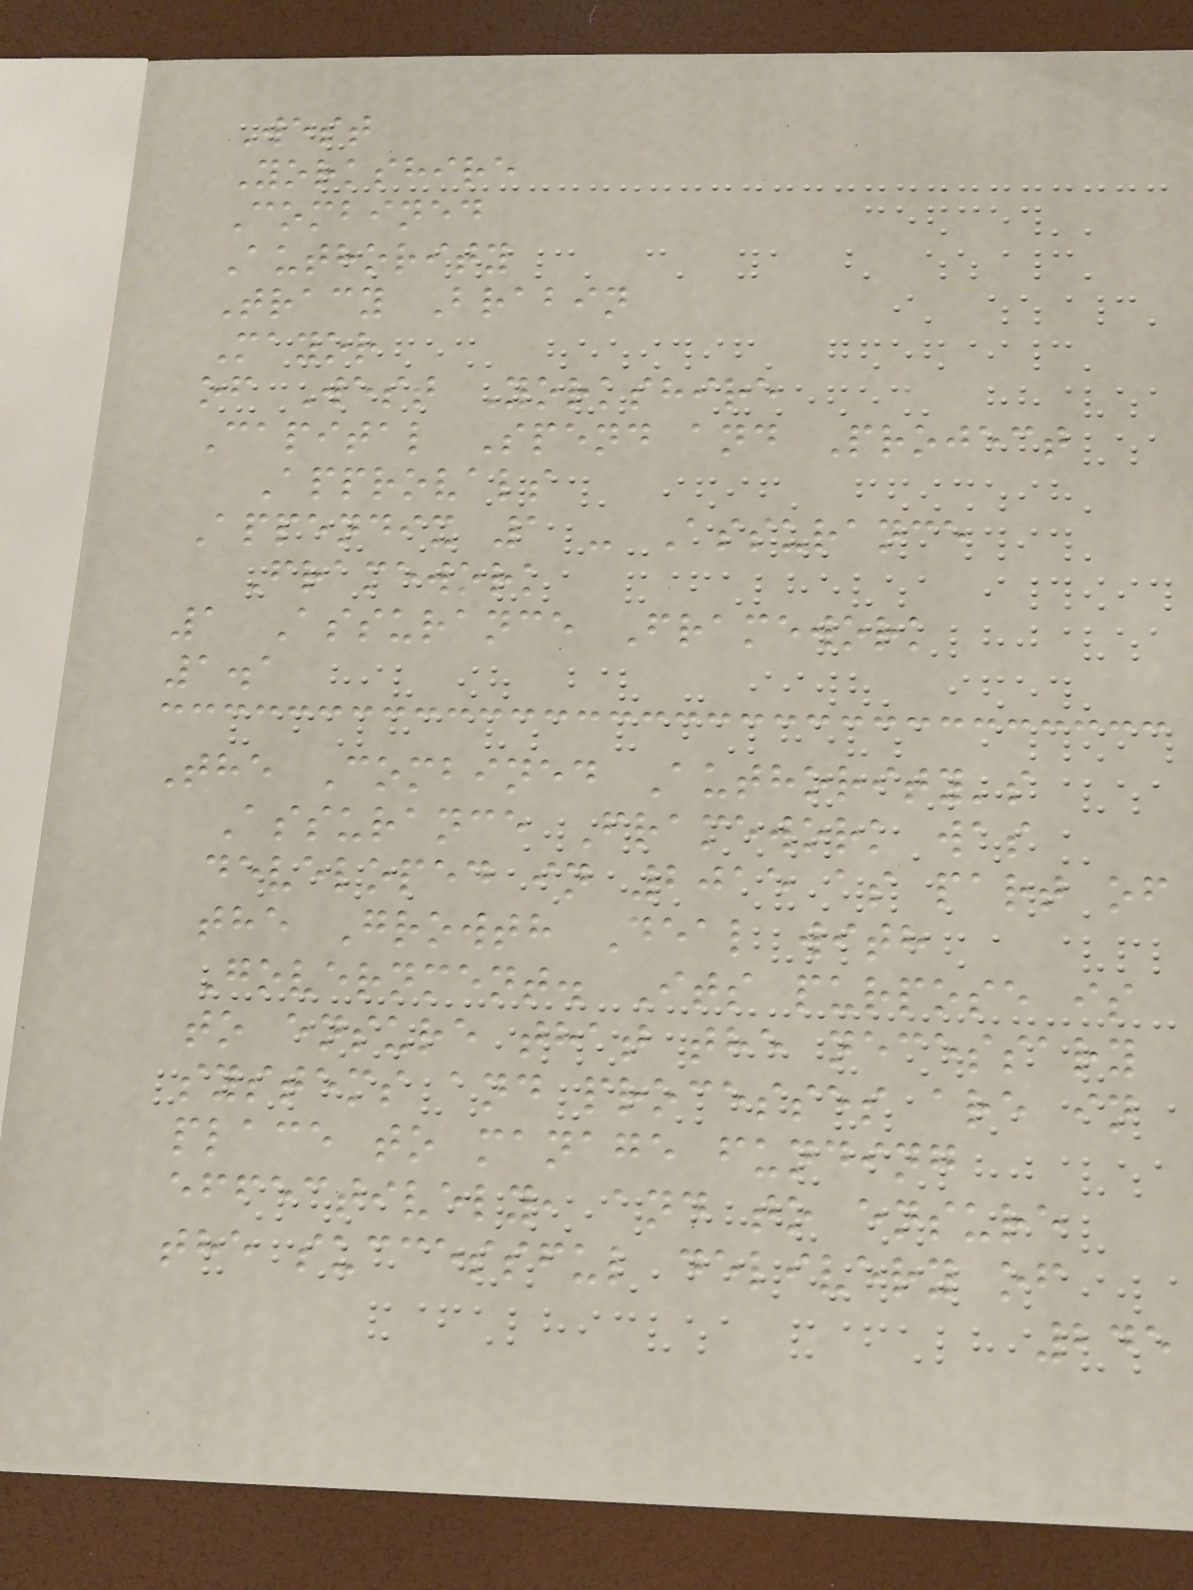West
Yorkshire
Combined
Authority
Tracy Brabin
Mayor
of West Yorkshire
Capital Spend and Project
Approvals
Appendix 1 - Assurance
Framework
1 Assurance Framework
1.1
The Combined Authority's
Assurance Framework was
developed in 2015 as part of
the Growth Deal with
Government. Its purpose is
to ensure that the necessary
systems and processes are in
place to manage funding
effectively, and to ensure
the successful delivery of
245
